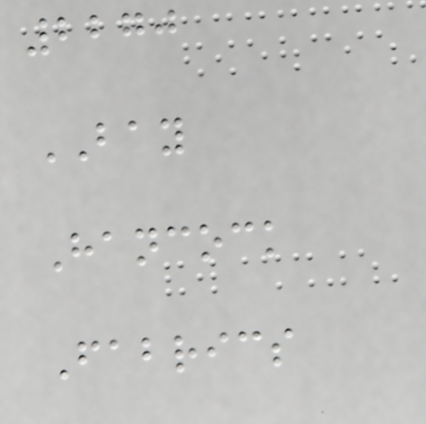2270
BAY
Hancock
Fabrics
